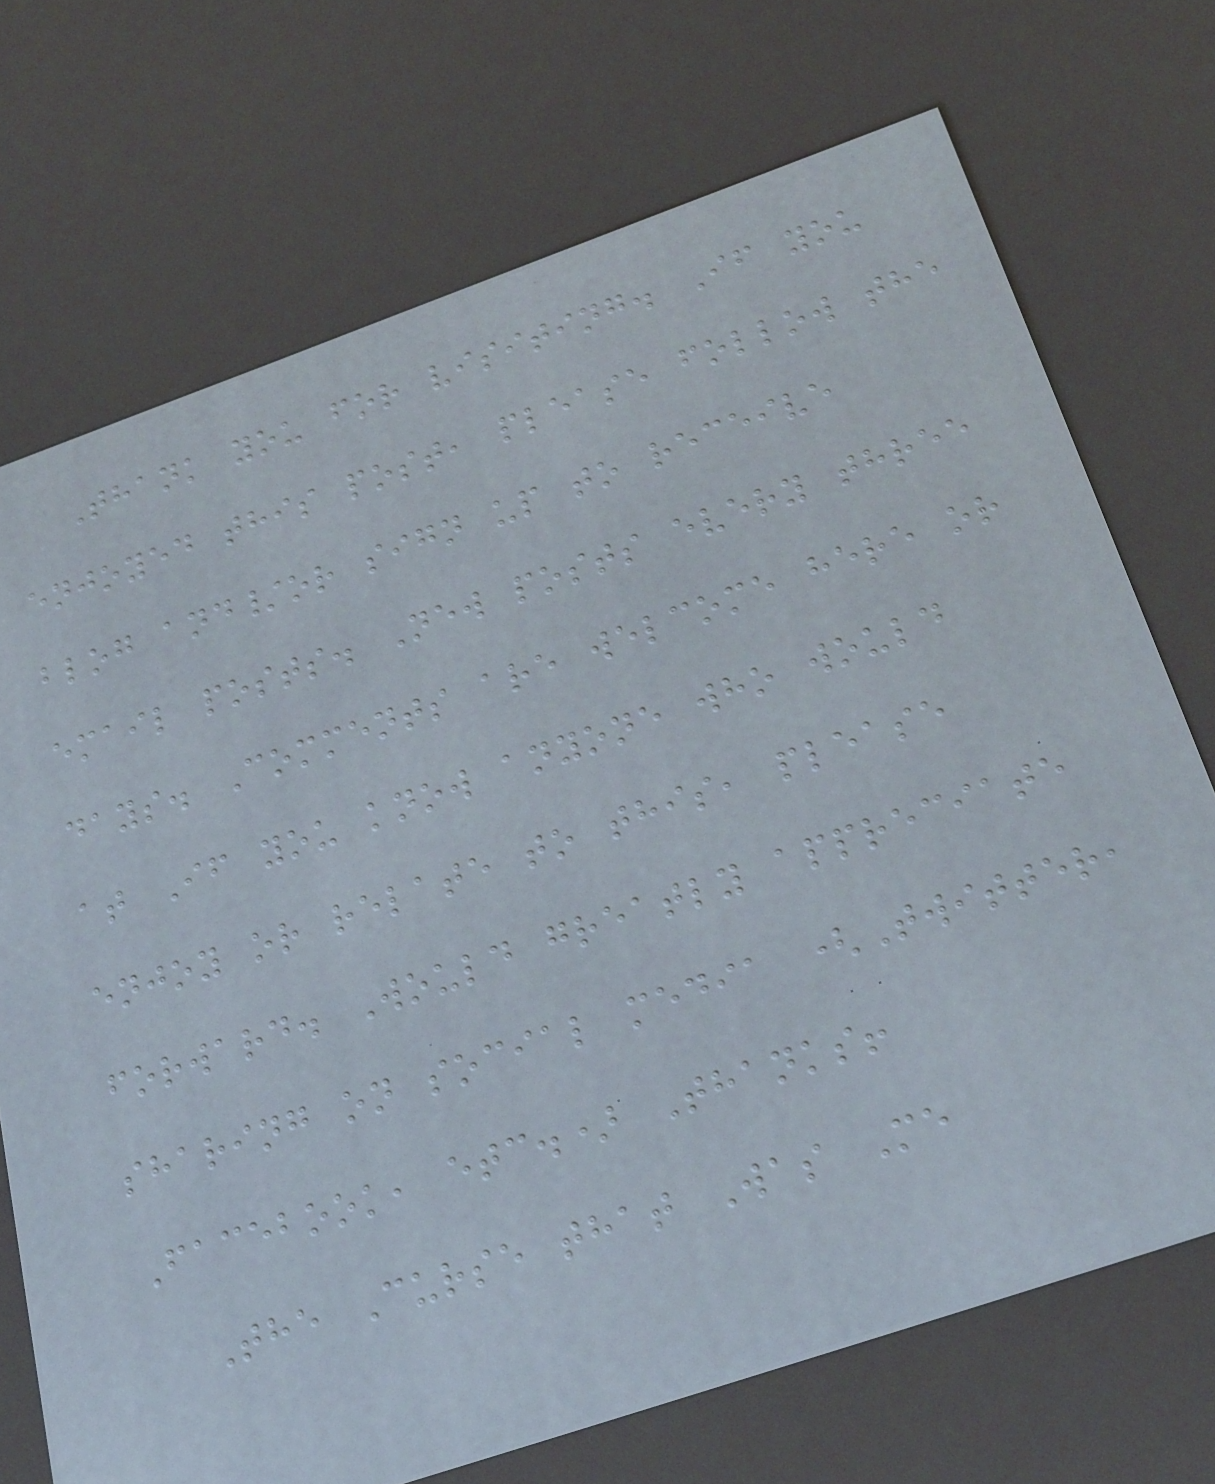Thank you for visiting. If you
enjoyed this post, please follow the
blog and/or sign up to receive
email posts. New posts every three
days. Comments are welcome here or
at If you know anyone who would
enjoy or relate to this, please
forward. Would greatly appreciate
sharing on social media (Twitter,
Facebook, etc.) Thanks!
The Curse that Was Me
